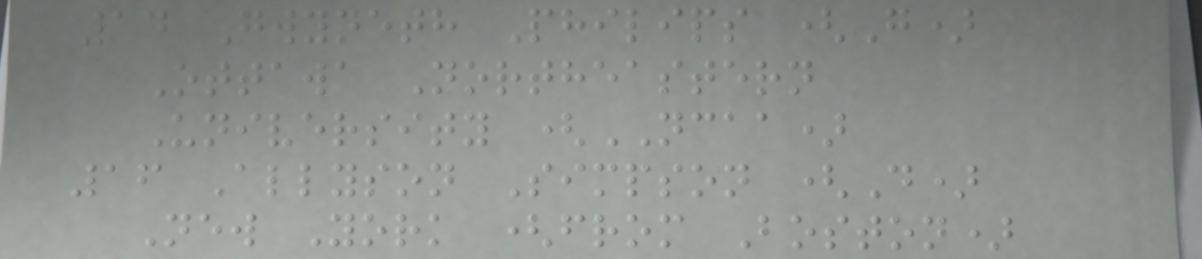14 Gwyneth Philips (G)
Ottawa Northeastern
University (NCAA)
16 Allyson Simpson (D)
New York (from Boston)
